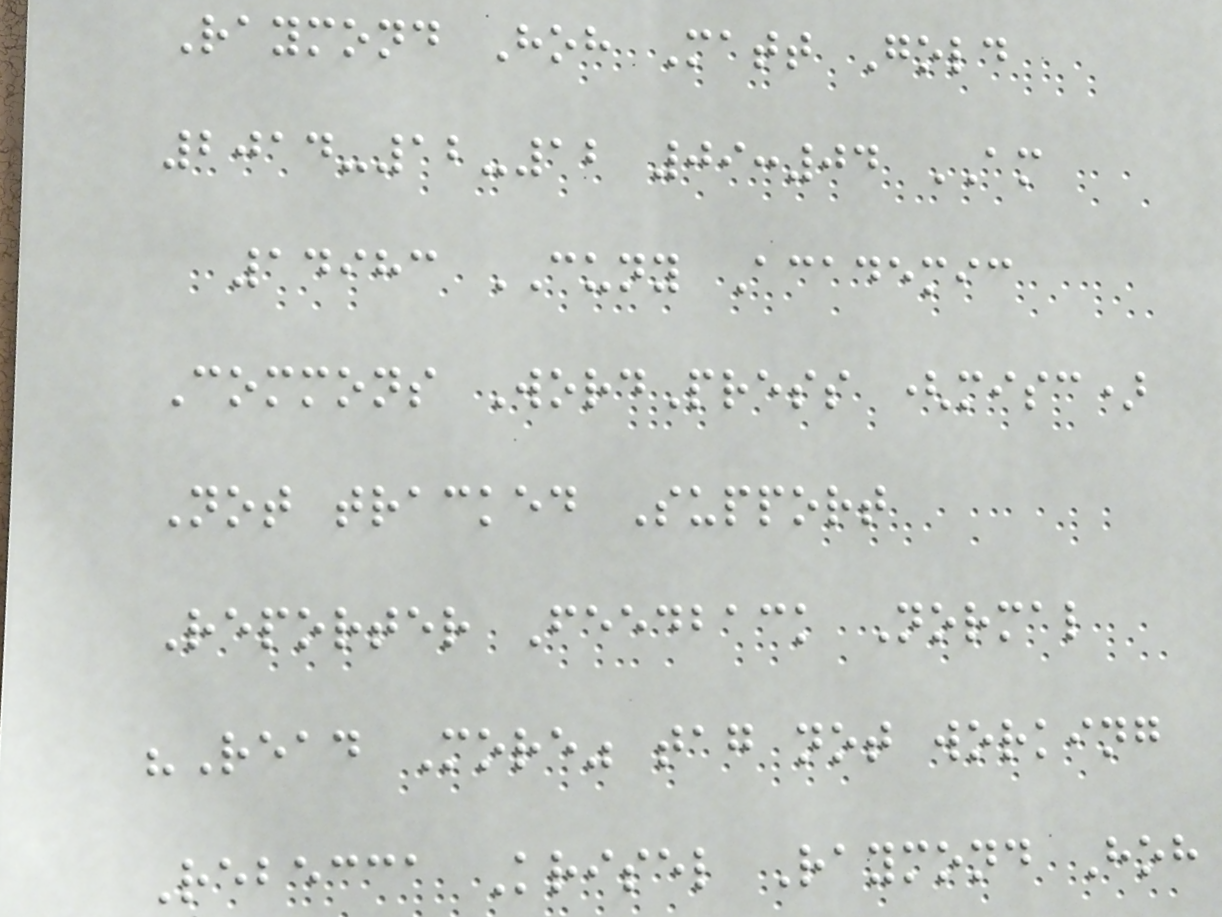Raymond Hoh Matt Gold
2014-12-12 09:04 AM
14983 CUNY Academic
Commons WordPress (misc)
Not tracked Support
Reporter Feedback Normal
"Read More" tag not working
Rebecca Krisel Raymond Hoh
